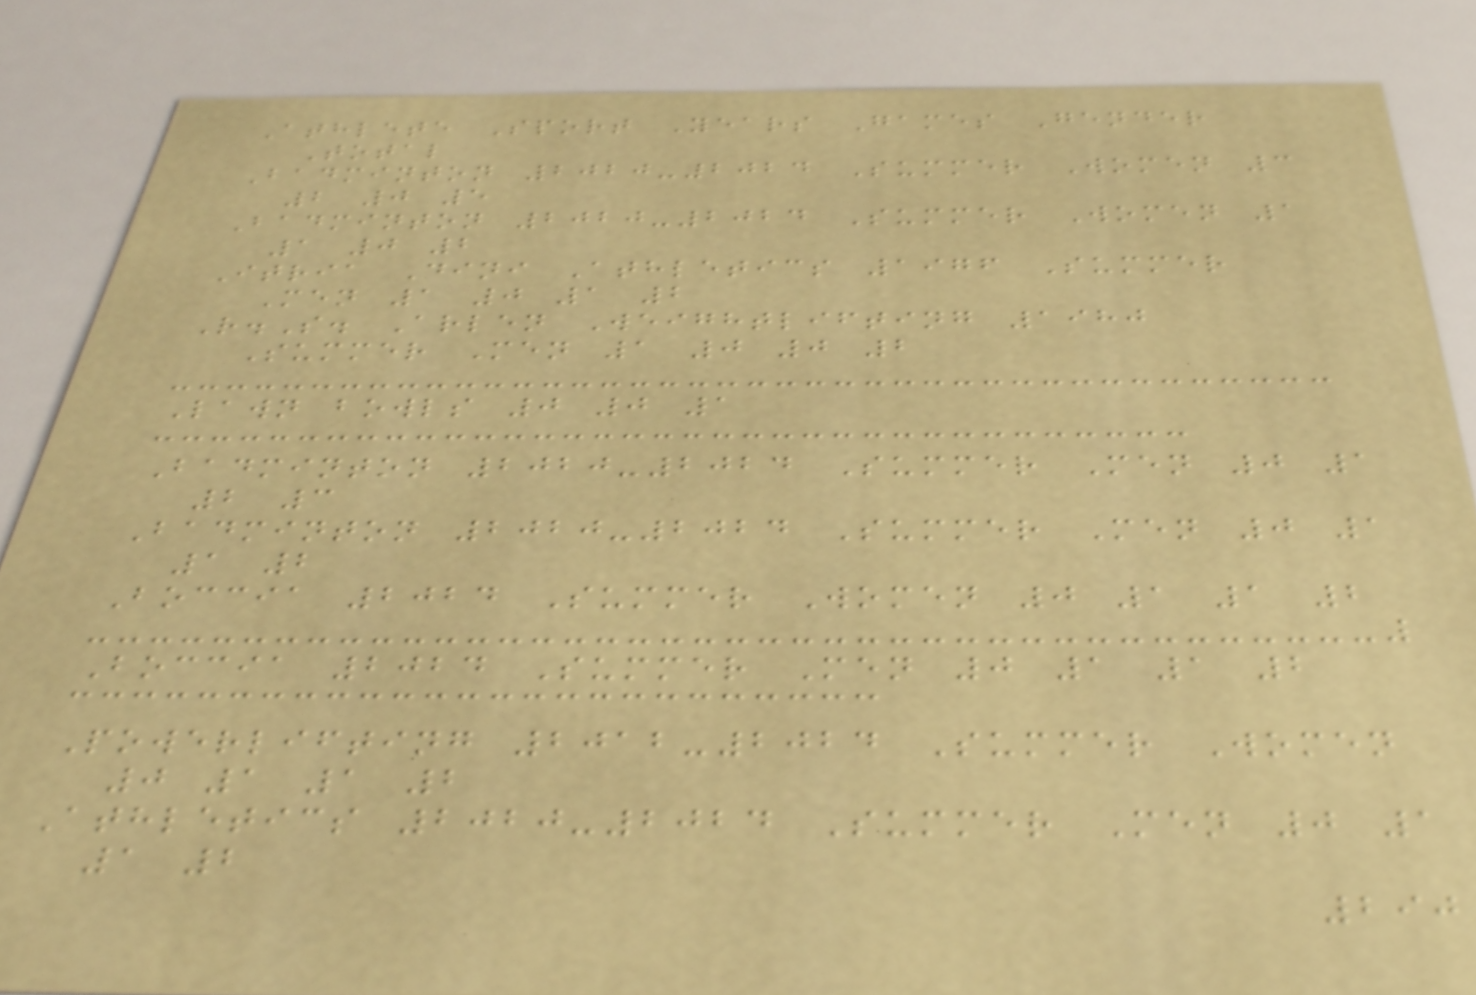Athlete Sport Years Games Gender
Total
Badminton 2020-2024 Summer Women 3
2 0 5
Badminton 2020-2024 Summer Women 1
1 0 2
Itria Dini Athletics 1976 Summer
Men 1 0 1 2
R.S. Arlen Weightlifting 1980
Summer Men 1 0 0 2
Lawn bowls 0 0 1
Badminton 2020-2024 Summer Men 0 1
2 3
Badminton 2020-2024 Summer Men 0 1
1 2
Boccia 2024 Summer Women 0 1 1 2
Boccia 2024 Summer Men 0 1 1 2
Powerlifting 2012-2024 Summer Women
0 1 1 2
Athletics 2020-2024 Summer Men 0 1
1 2
290
